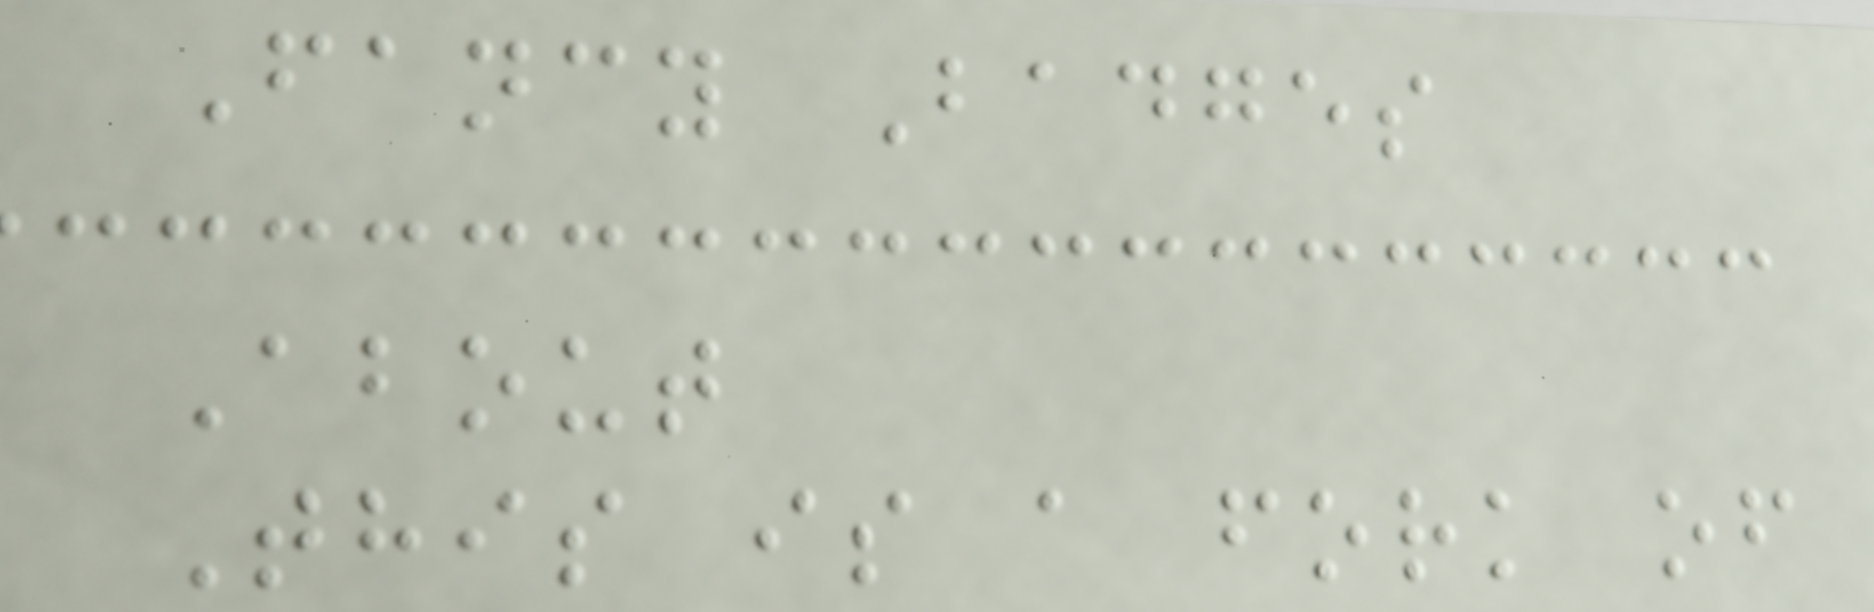Fancy Badges
About
This is a fork of
